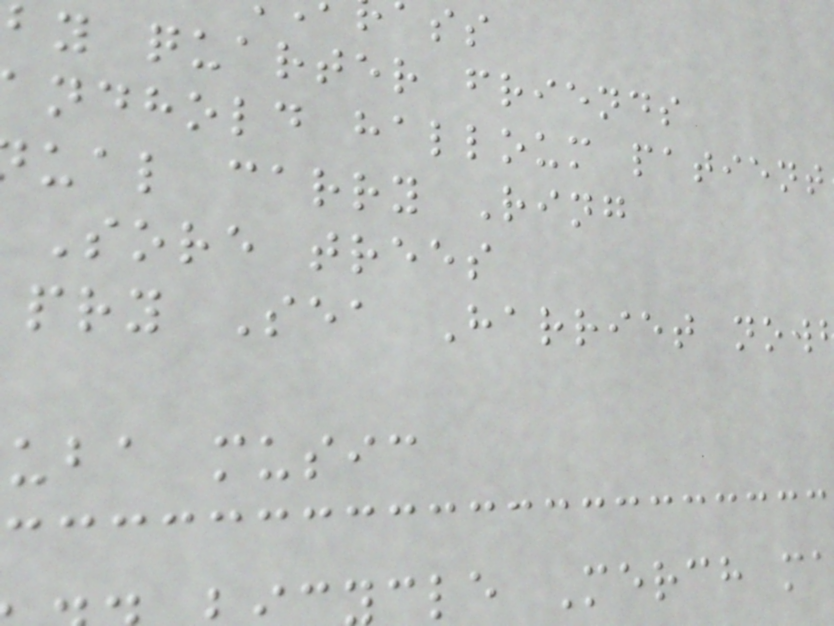by quarter friends
ndhold halloum patient
ual carry Ring
Sore trees
pry Sea Harriet now
uba music
cle Merch m
